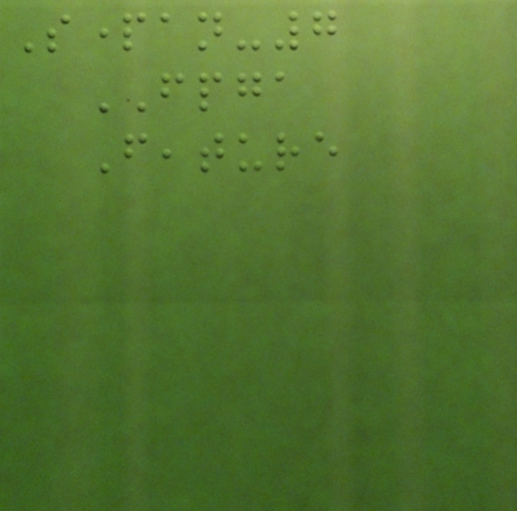Spartan-7
FPGA
Feature
